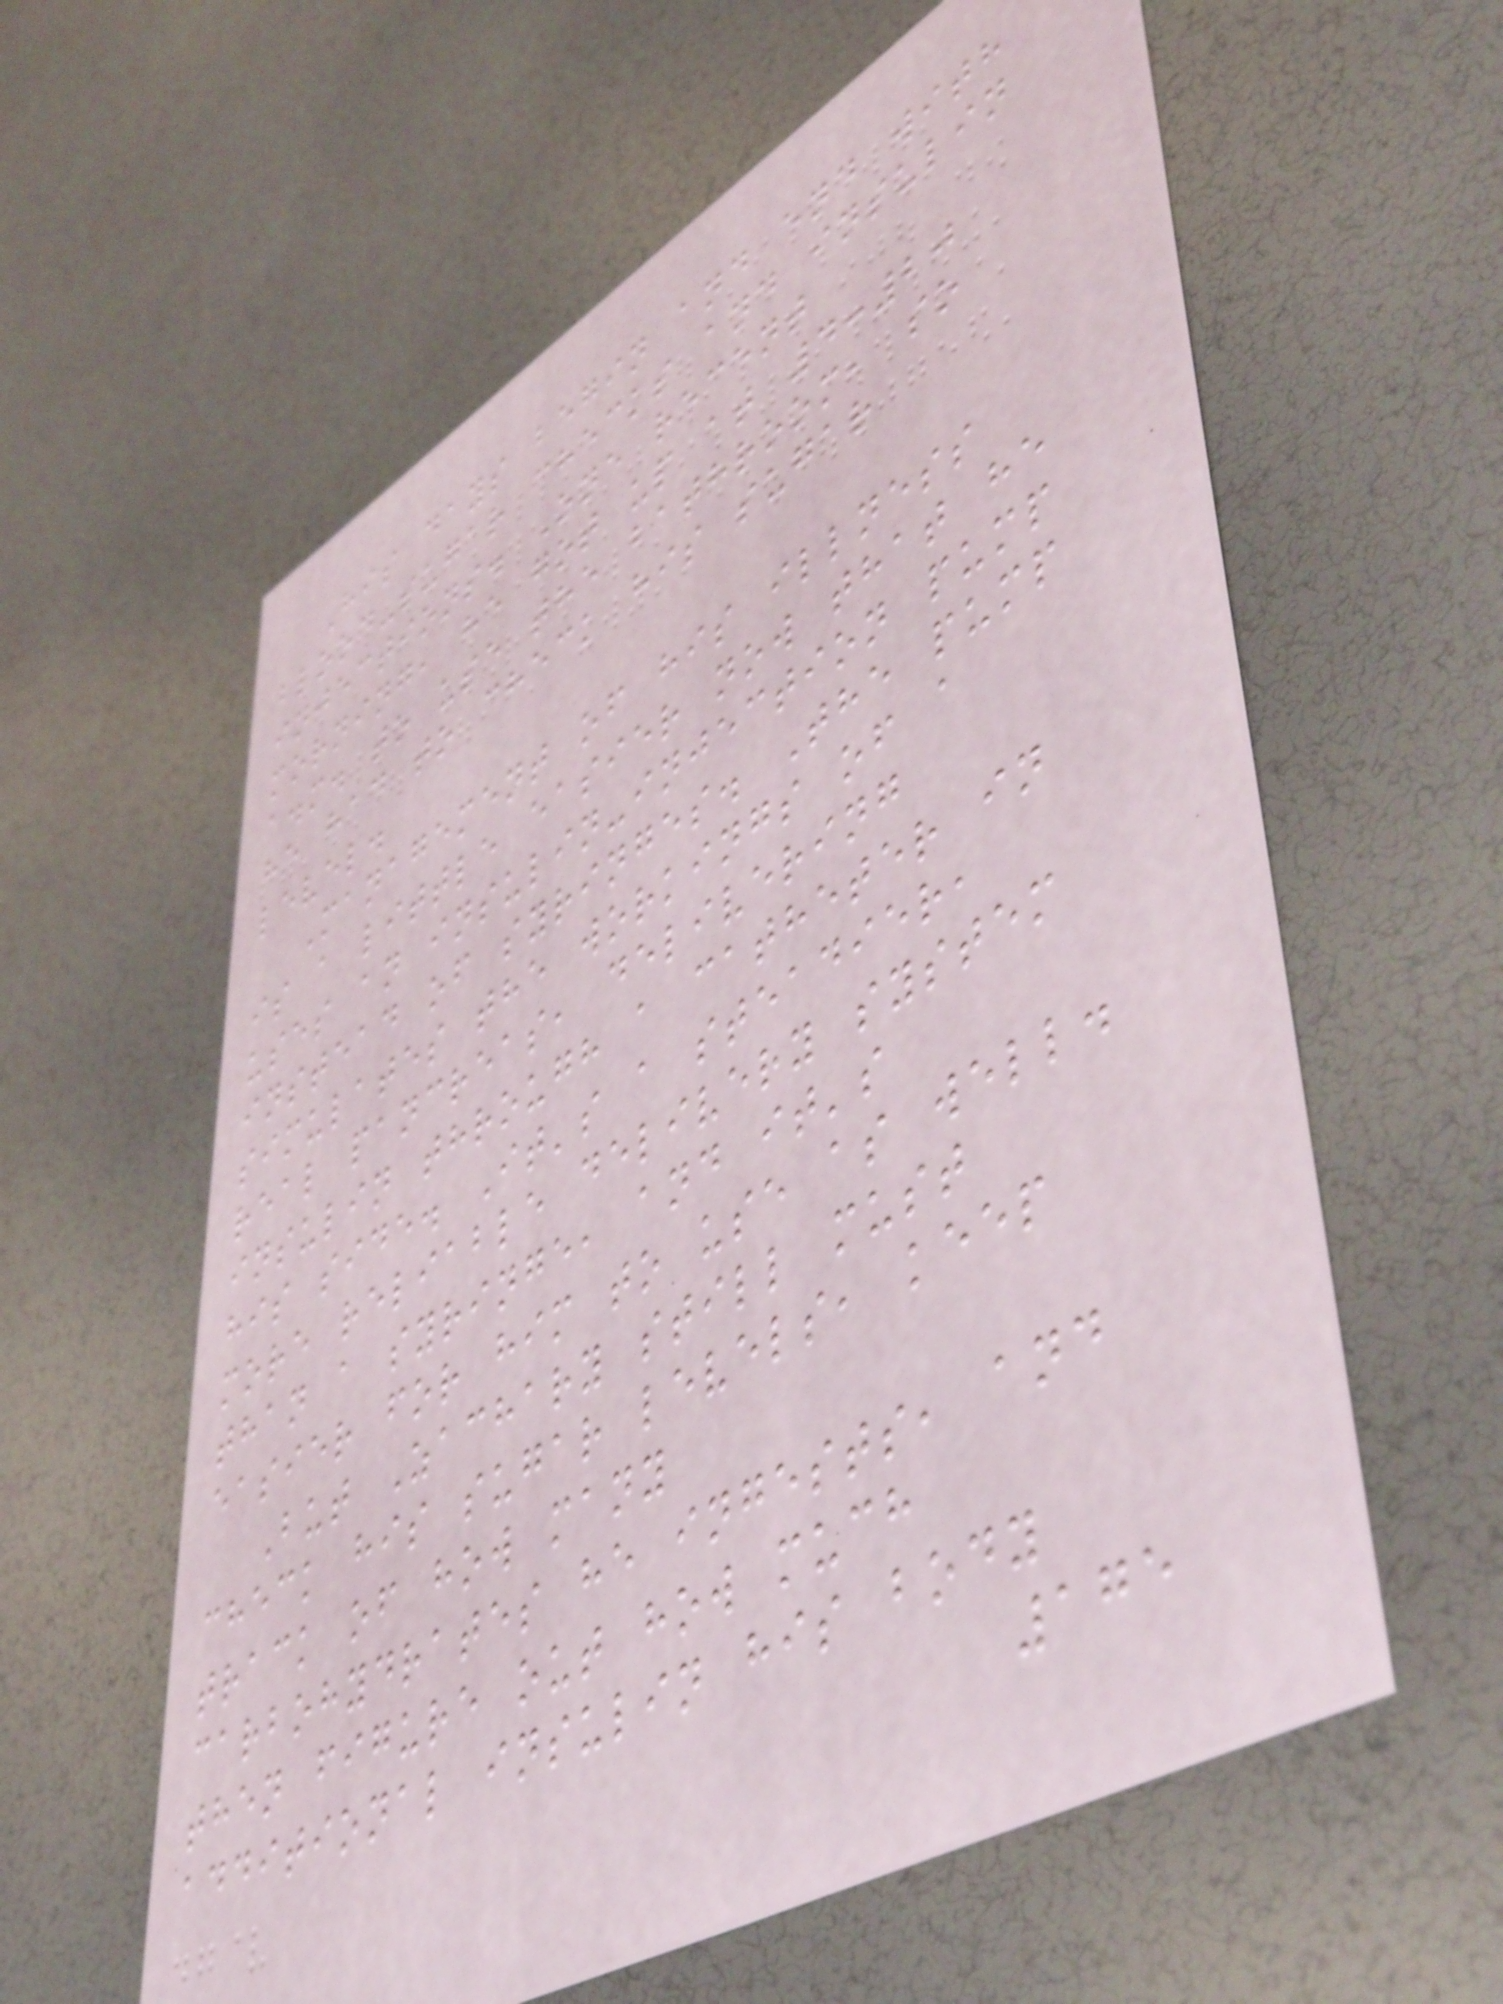His days begin and end with
blood-sugar checks and insulin
injections. One recent
morning, he got up at 4:20
a.m. to use the bathroom, so
he had to check his sugar
level.
Management of his illness
is a little easier now that he
uses an insulin-injection pump
instead of syringes. The pump
simulates the workings of a
real pancreas, delivering
insulin through a catheter in
his side. It's a steadier,
more reliable delivery system
than a syringe, and it's
easier for him to use as well.
But Zachary still must
check his sugar levels, keep
track of how many
carbohydrates he ingests, and
then figure out how much
additional insulin his body
175
